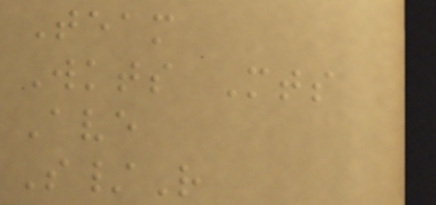Team
Wkts Mts
Ave
S/R
